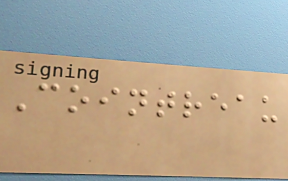Cointreau
